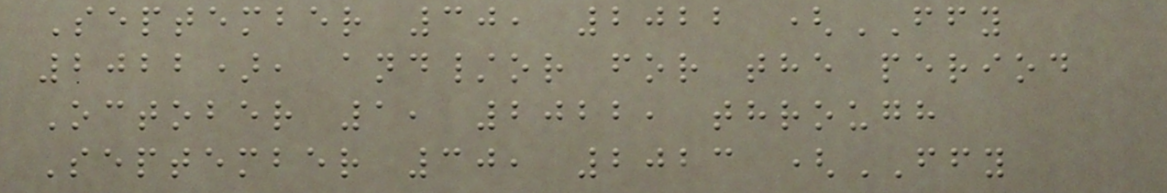September 30, 2022 (FFY
2022), and/or for the period
October 1, 2022, through
September 30, 2023 (FFY
